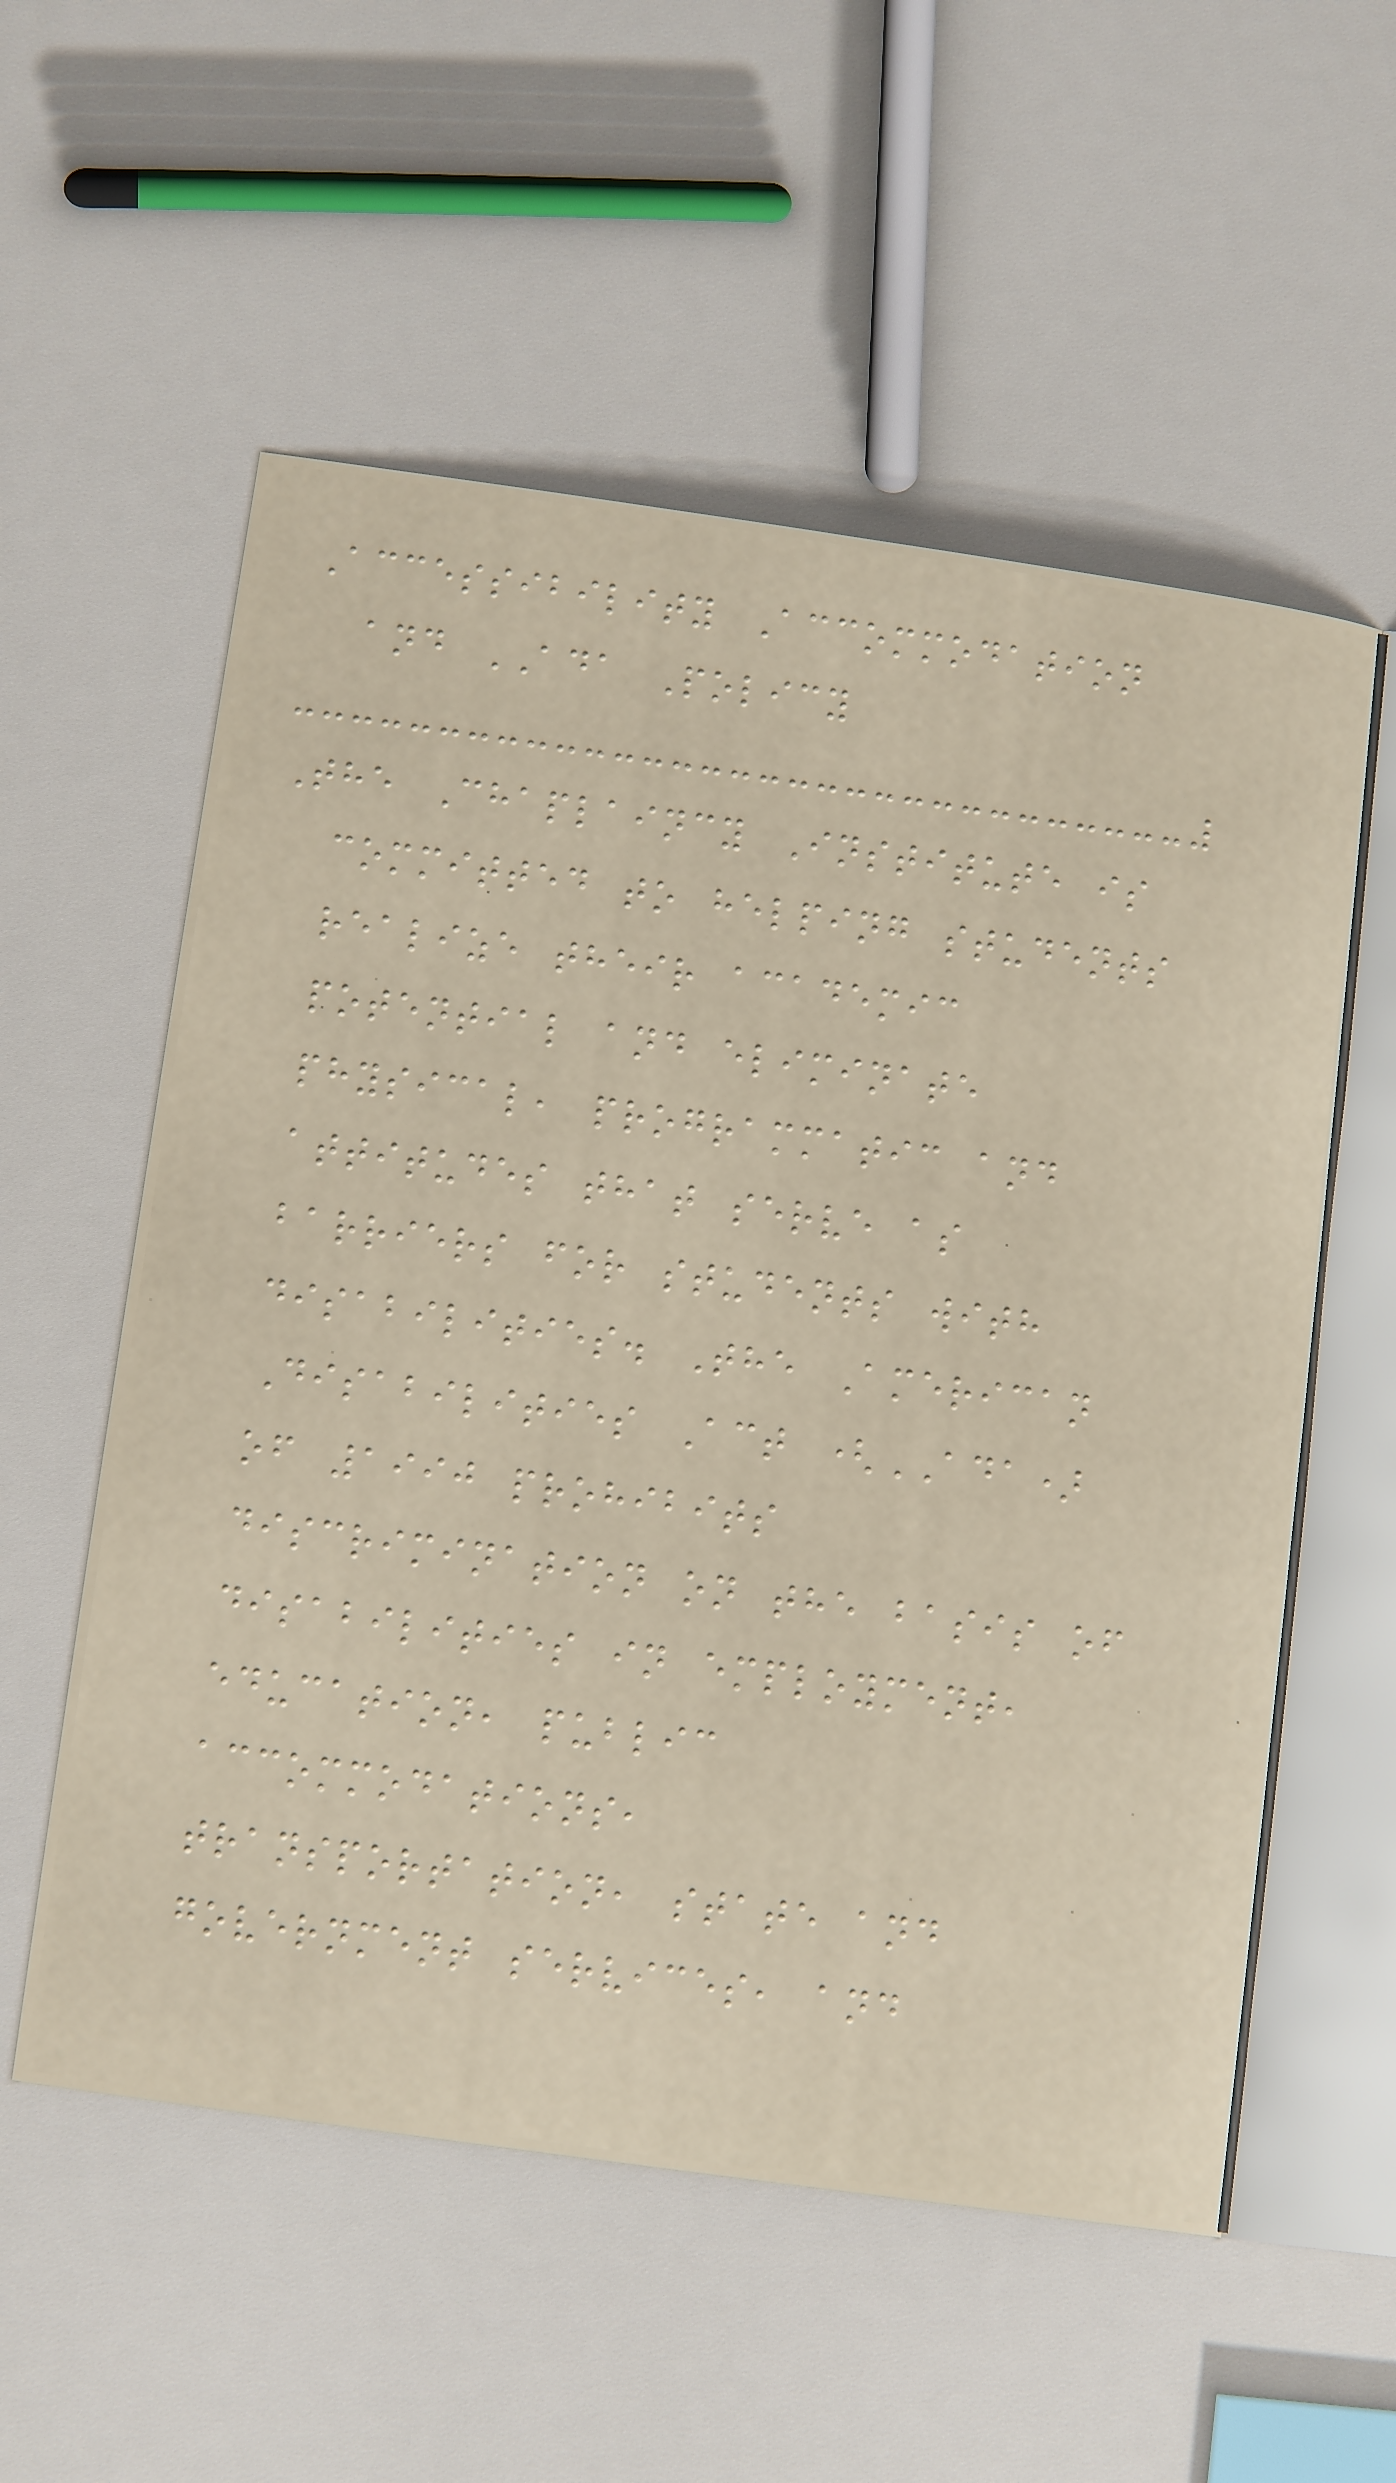Accessibility Accommodation
and ADA Policy
The Chaplaincy Institute is
committed to helping students
realize their academic
potential and eliminate
physical, programmatic and
attitudes that serve as
barriers for students with
disabilities. The American
Disabilities Act (ADA)
of 1990 prohibits
discrimination on the basis of
disabilities in employment,
education, public
accommodations,
transportation, state and
government services, and
